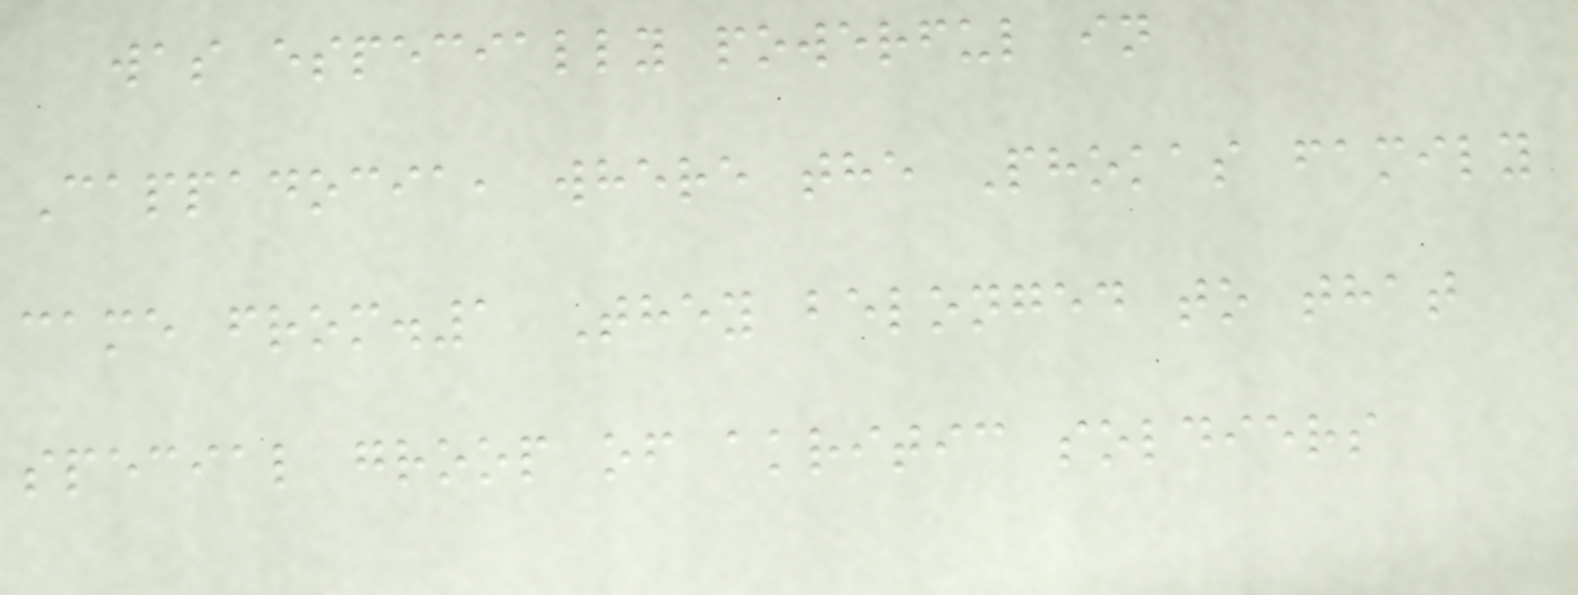was especially powerful in
Cappadocia, where the Phokas family
came from.1 They belonged to that
special groop of akritic soldiers
